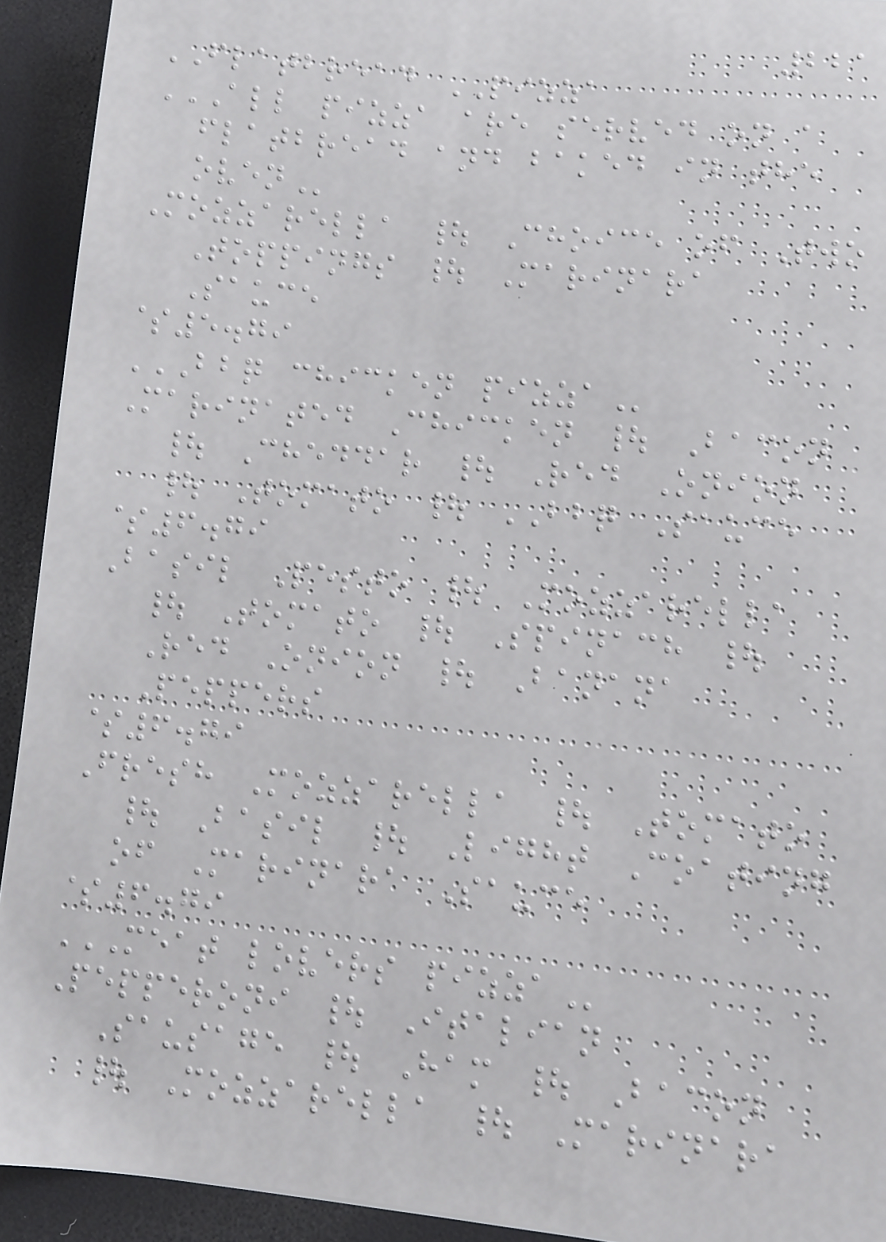221
FLATBREAD PIZZA
ALL PIZZA ARE SERVED ON A
FLATBREAD AND BAKED IN THE
OVEN
Mozzarella | Choice of Two
Toppings | Marinara
Sauce
$5.79
BBQ CHICKEN PIZZA
Marinated Chicken | Bacon
| Cheddar | Red Onion
| Tomato | BBQ Sauce
$6.79
Basil Pesto | Mozzarella
| Tomato | Spinach |
Red Onion | Banana
Peppers
$6.79
Fresh Mozzarella | Tomato
| Basil | Light Coating
of Marinara Sauce
$6.79
MEAT LOVERS PIZZA
Pepperoni | Italian
Sausage | Ham | Bacon
| Mozzarella | Marinara
